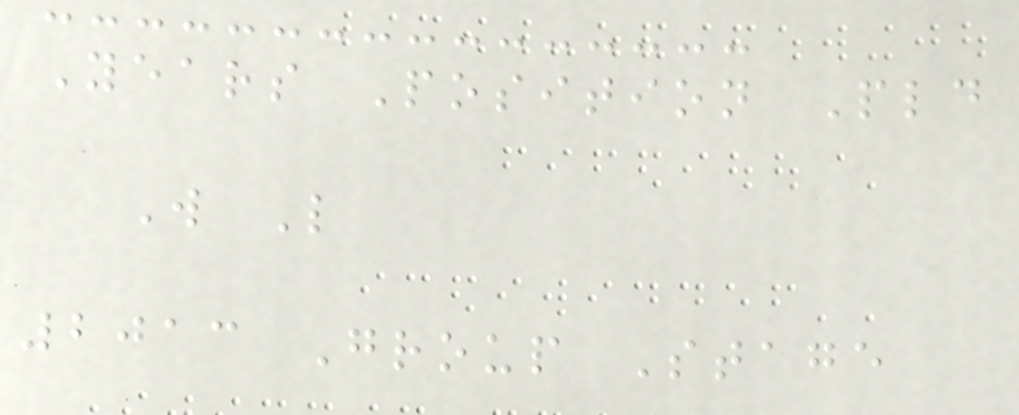Years Position Pld
W L
2013 Group Stage
